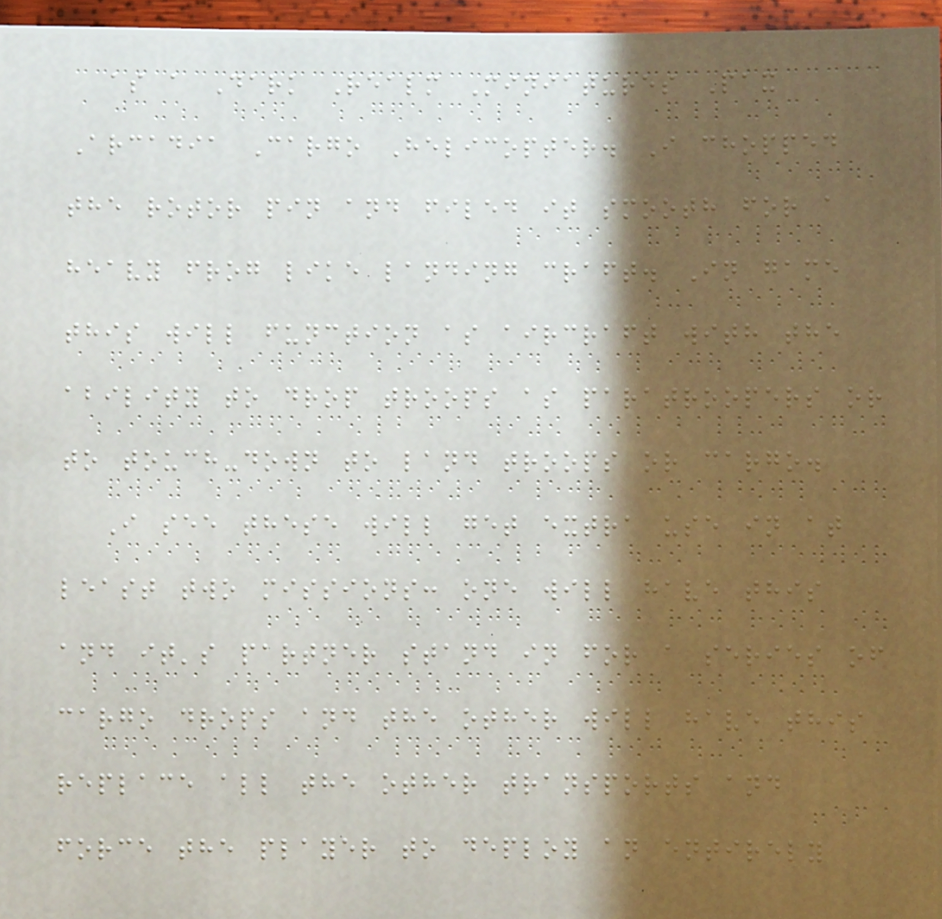as a Dark Realm Miniatures Pax
Arcadia Cargo Helicopter. I chopped
the rotor pin and filed it smooth for a
heavy frog like landing craft. In game
this will function as aircraft with the
ability to drop troops as paratroopers or
to touch-down to land troops or cargo.
I see these will get extra use in at
least two missions: one will have this
and it's partner stand in for a series of
cargo drops and the other will have this
replace all the other transports and
force the player to deploy an entirely
